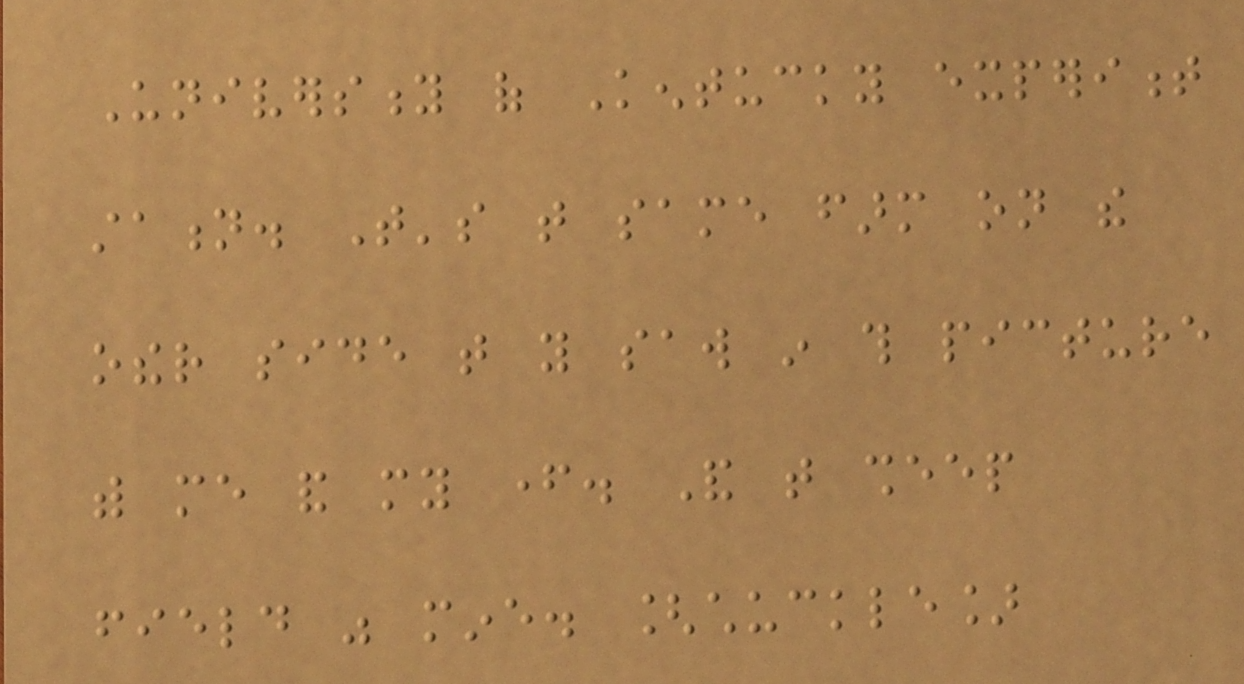University of Kentucky experiment
station. That's that same farm on the
other side that you saw in this picture
with me and my father. And that sheep
field was mine. [chuckle]
